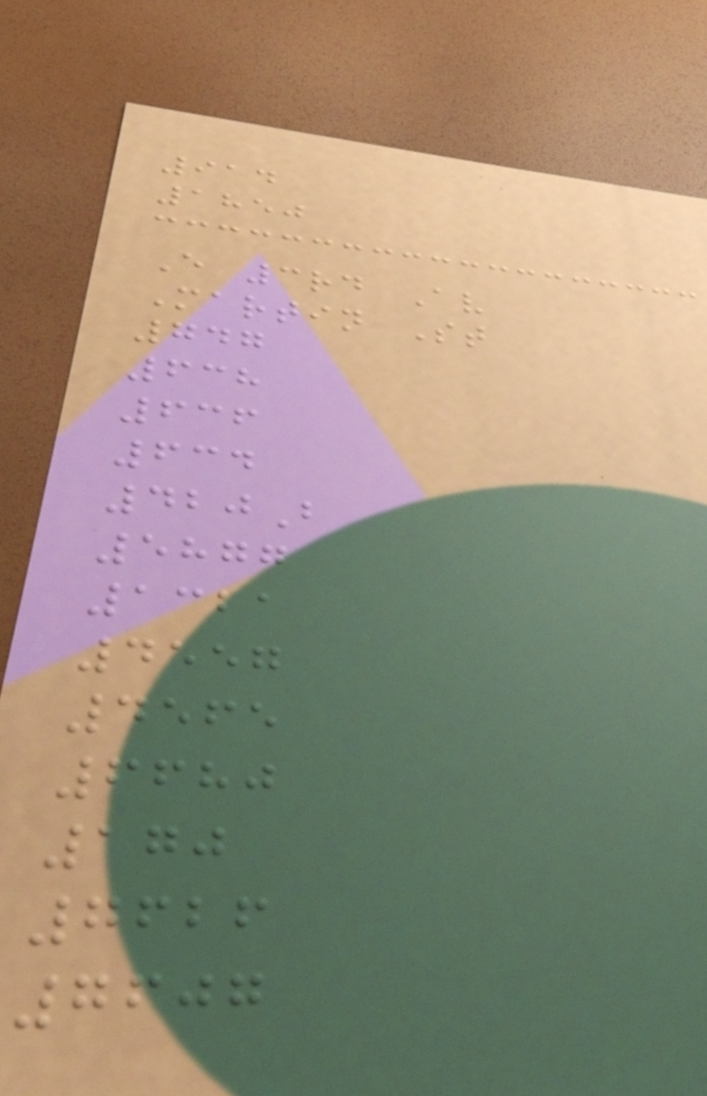914
1850
E 3rd Av
Martin St
747
638
636
634
420B
5877
1321
4557
4565
6680
170
7626
7607
